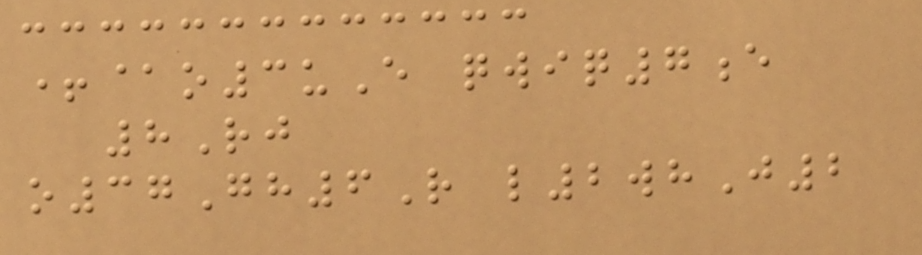+@o3uE qwiq7e
8Rj
o37Gh6R l2whJ2
